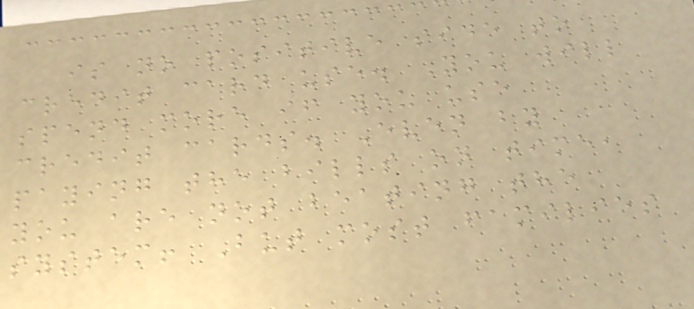is no positive side to
credit card use. You will
spend more if you use
credit cards. Even by
paying the bills on time,
you are not beating the
system! But most families
